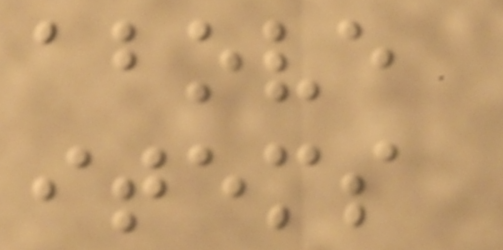above
items
